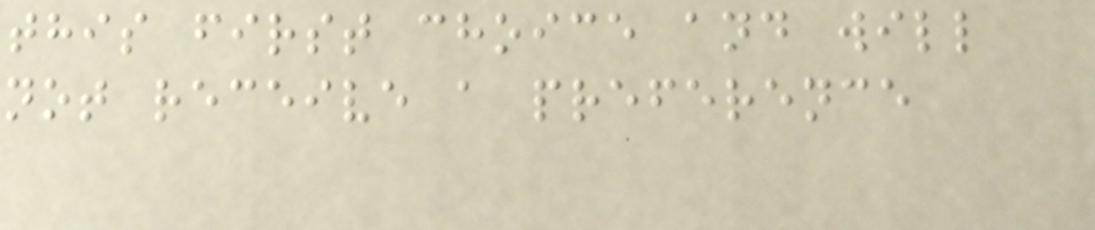this first choice and will
not receive a preference
